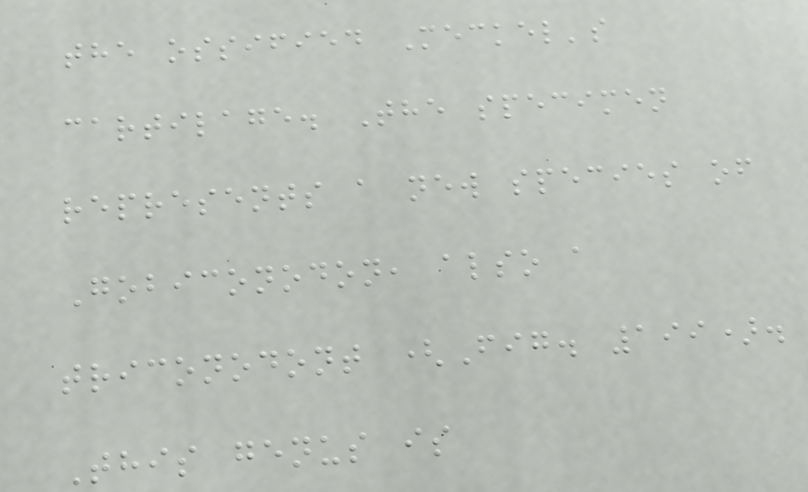the ossified Meckel's
cartilage. The specimen
represents a new species of
Gobiconodon, also a
triconodont (Fig. 199).
This genus is
